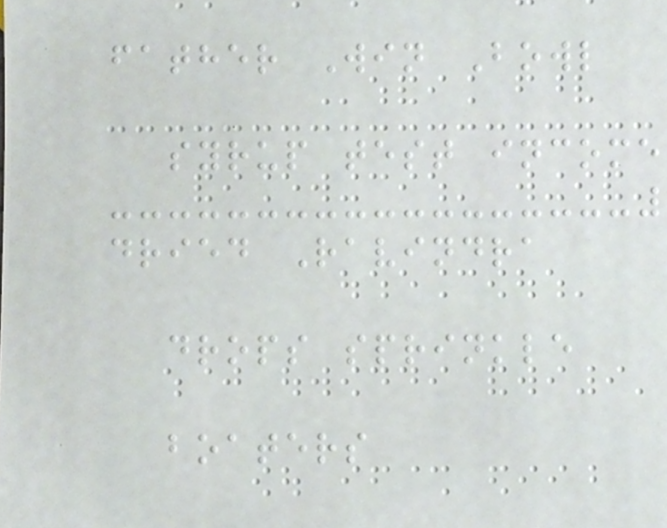father Win Bowl
syrup test income
dried Ravindra
drops sprinkle
boaters
